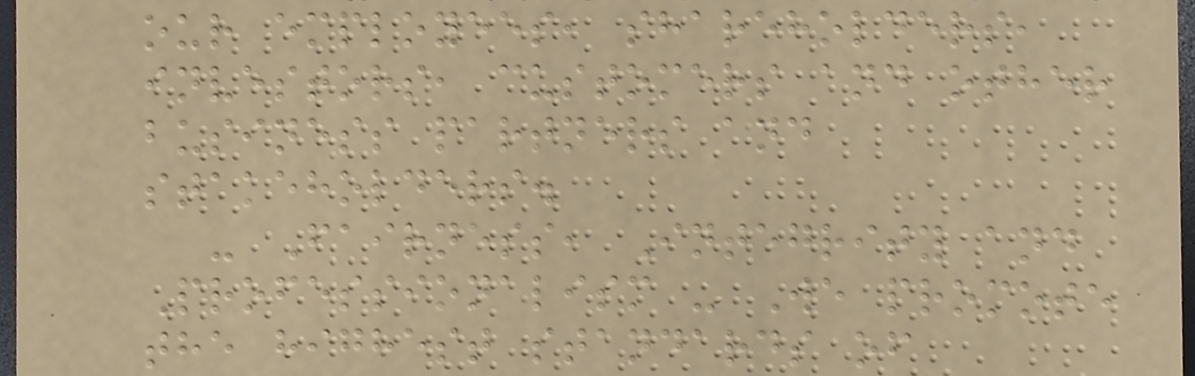our employees, shareholders,
investors, customers and other
business partners and
stakeholders.
- Fairness, Integrity and
Professionalism - We promote
the highest standards of
